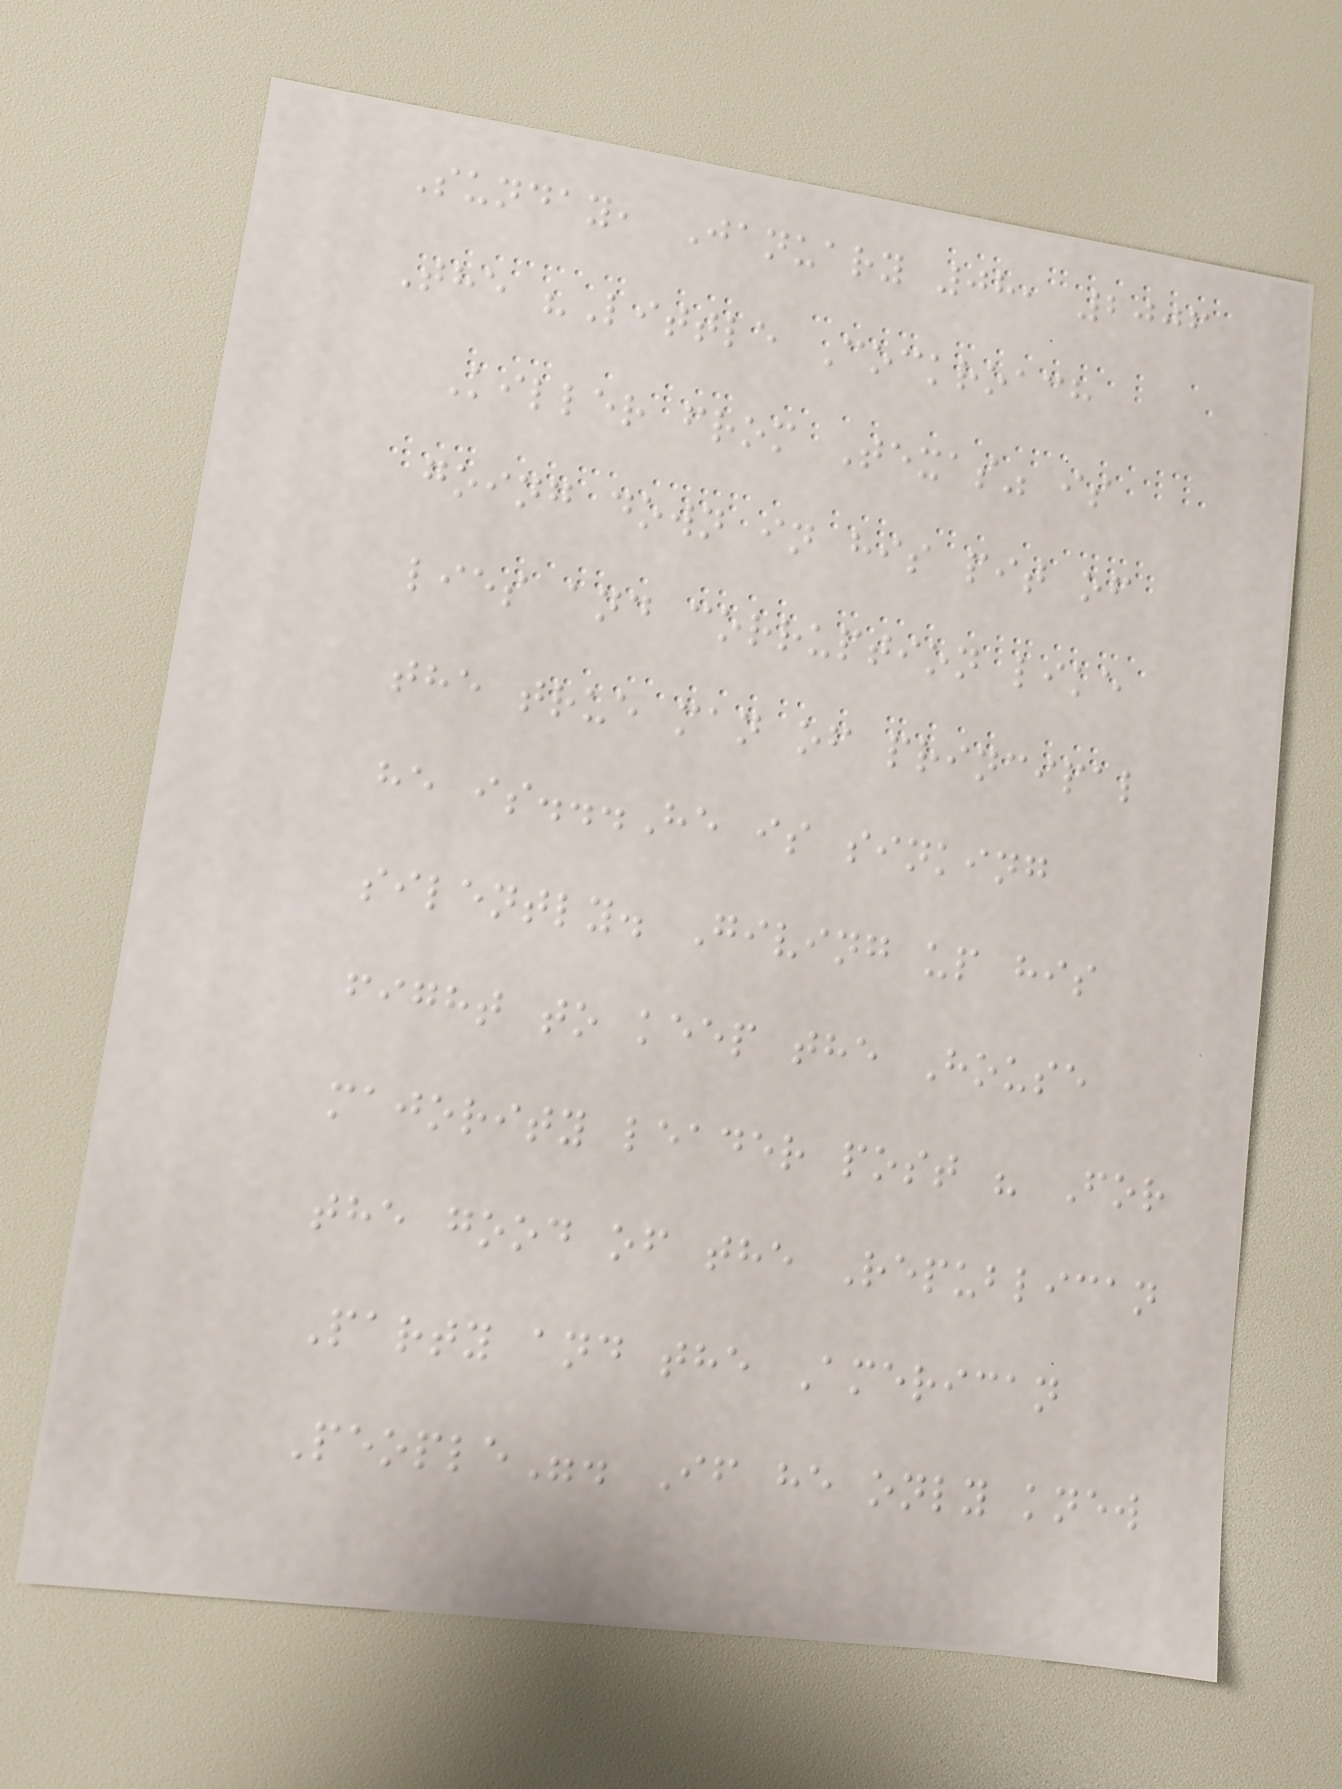Sunday, January 08, 2006
The "Little Cockroach
Killer from Texas" is
going down in his pit of
lies and corruption like
the true man of principal
he is...He is sinking
silently. Giving up his
fight to keep the House
majority leader post " For
the good of the Republican
Party and the American
People". If he only knew
